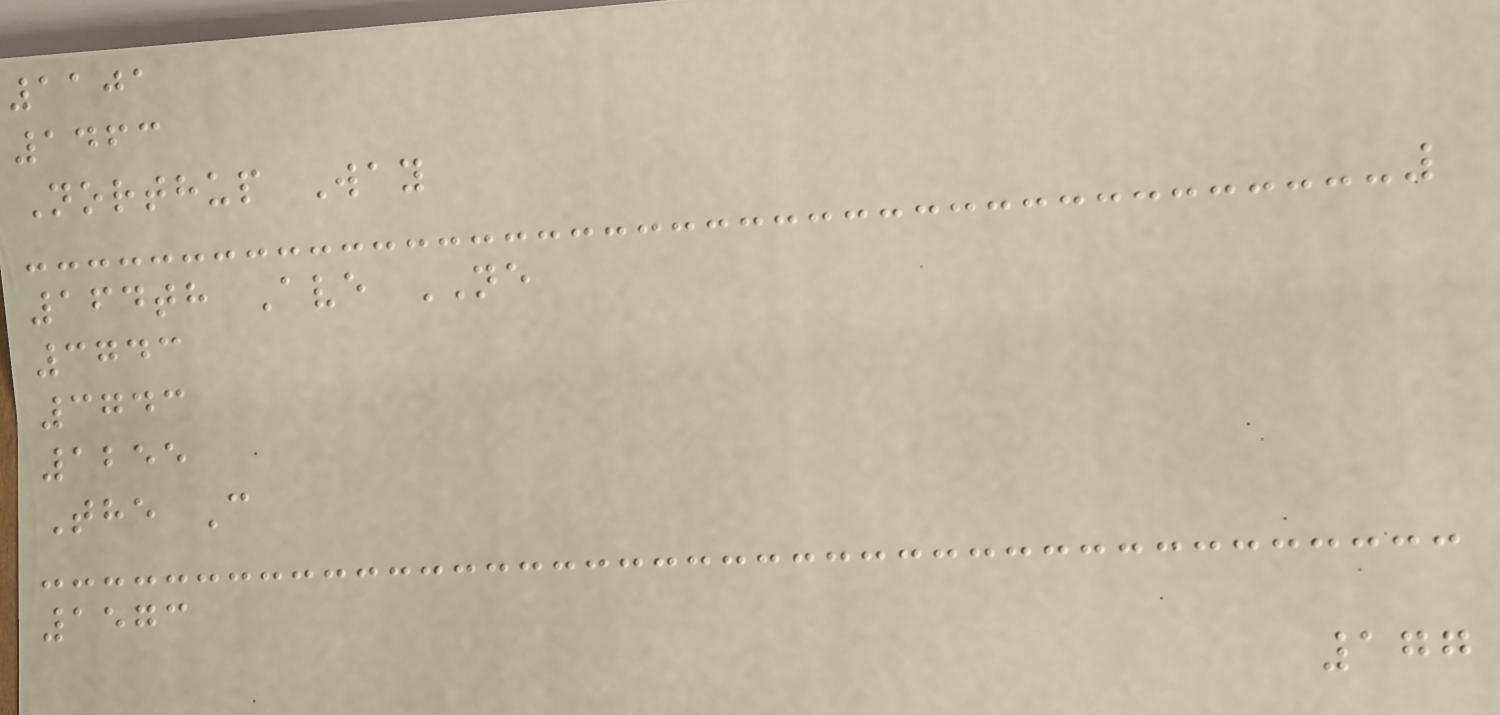1101
1463
Northup Way
164th Ave NE
3743
3743
1255
The C
1573
177
